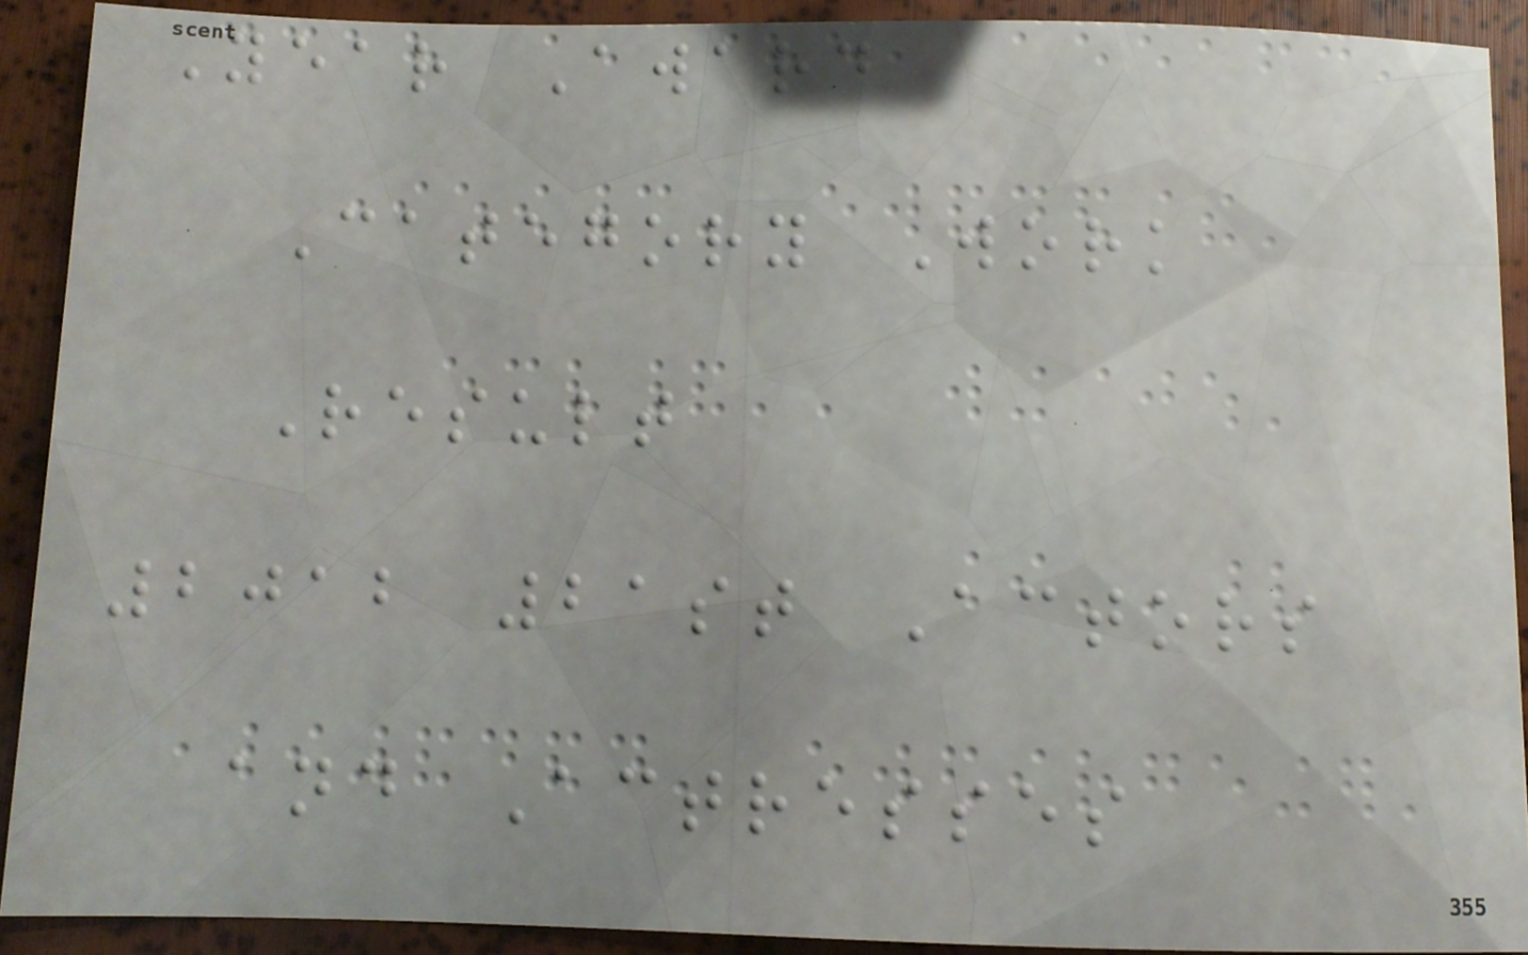Year Award
Category Work
Result
2012 21st Actors
and Actresses
